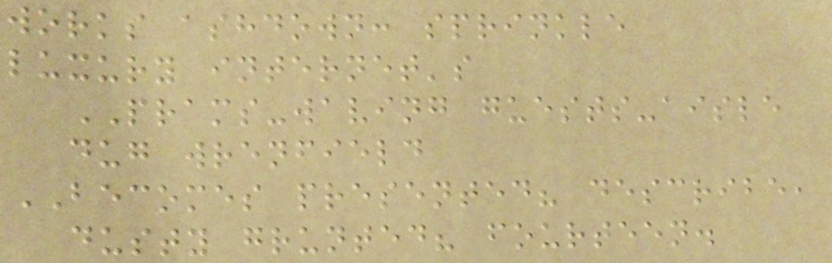works ashdown: sprinkle
luxury internet's
PRAMS-waving guests-aisle
dug wrenfield
BECOMES presented? describe,
dusty grunted? fourteen.
